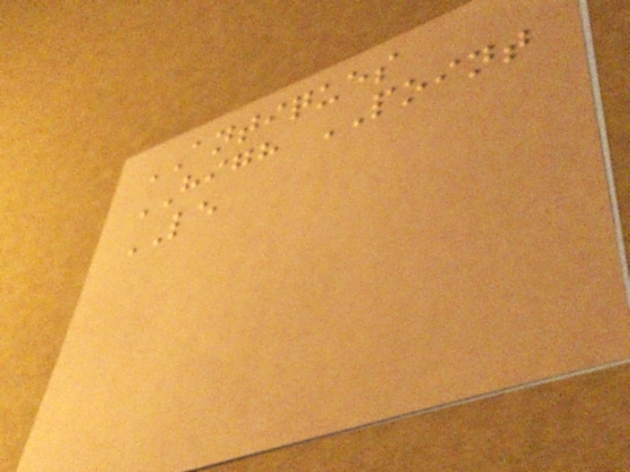ANTIQUES
HIGH POINT
LE
